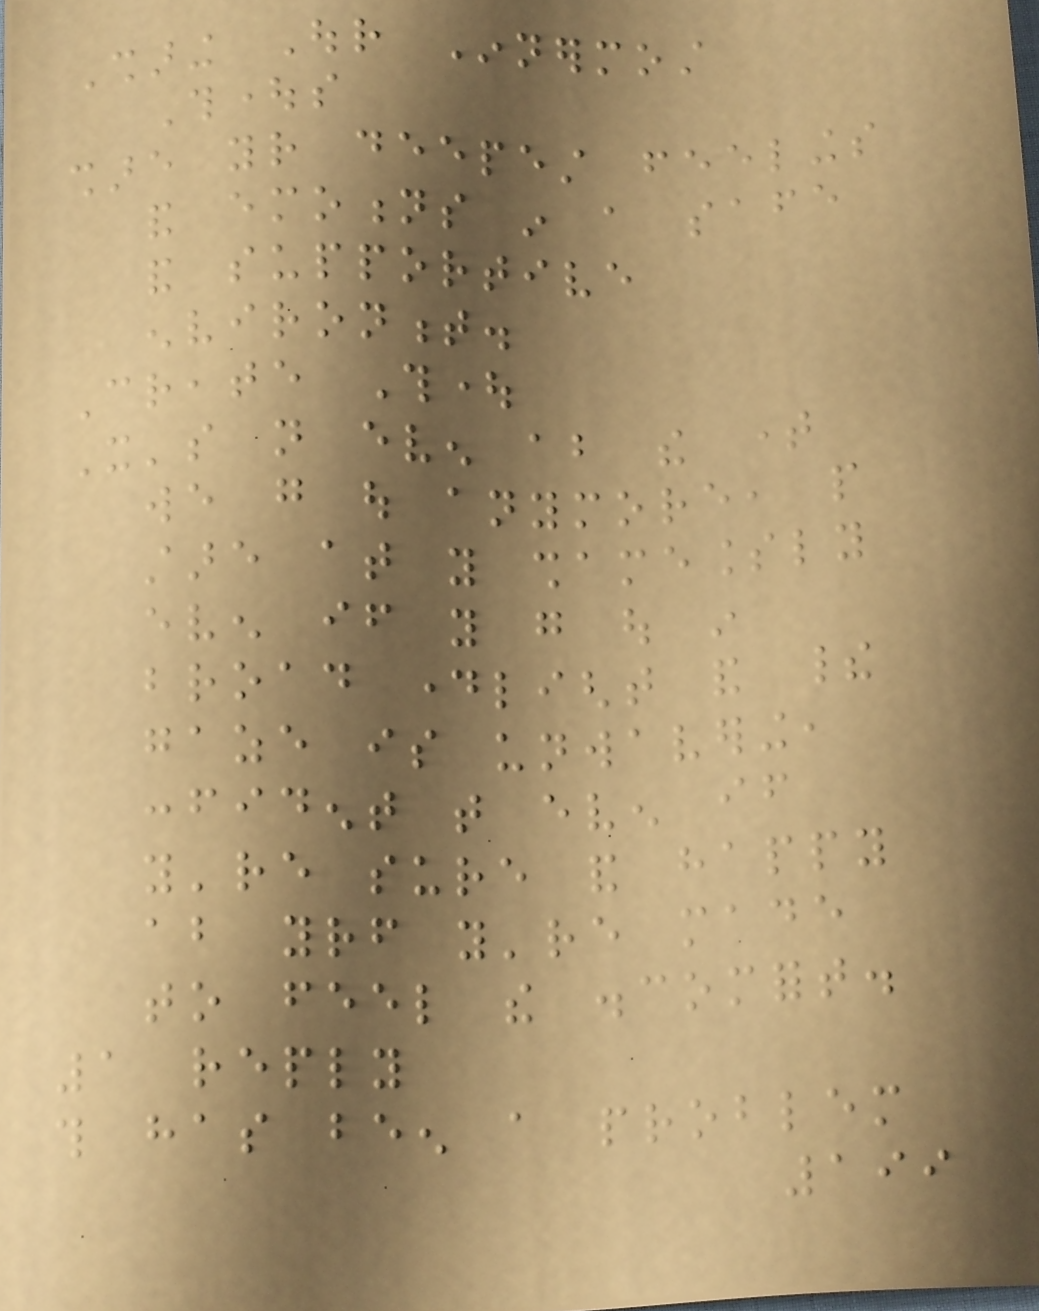Sharing Our Innermost
Thoughts
share your deepest feelings
and emotions in a safe
and supportive
environment.
Create Thought
It's not even about the time
we go out anymore, people
stare at you shamelessly
even if you go out in
broad daylight and their
gaze is unwavering,
confident that even if
you're sure and happy
about yourself you're made
to feel the discomfort.
1 reply
this has been a problem
199
